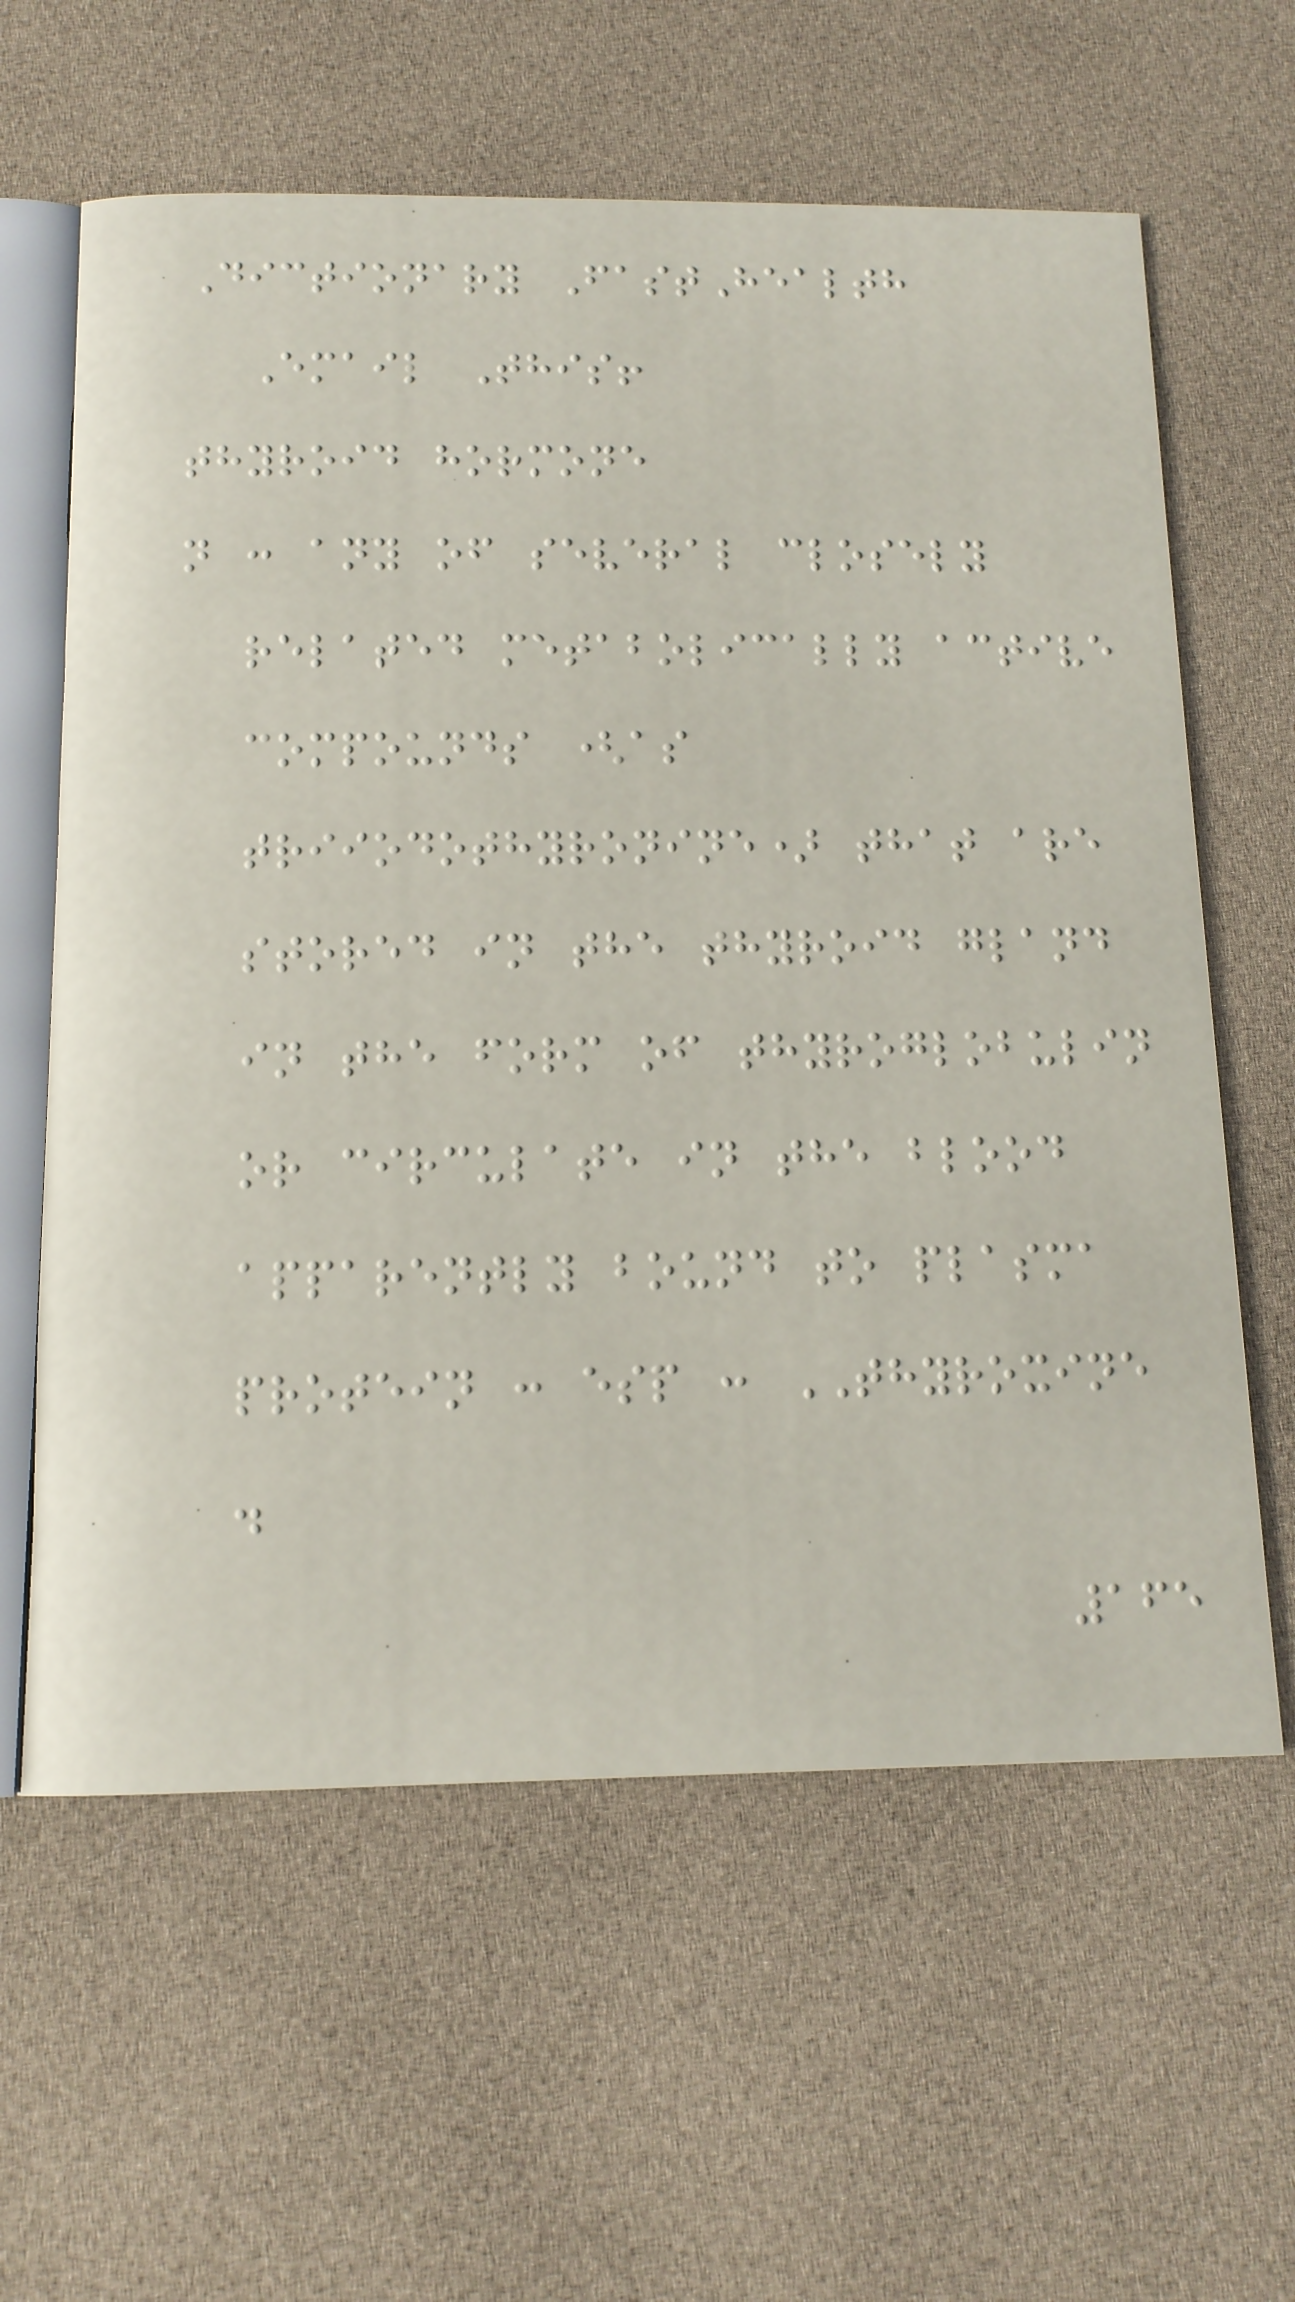Dictionary FastHealth
Email This!
thyroid hormone
n : any of several closely
related metabolically active
compounds (as
triiodothyronine) that are
stored in the thyroid gland
in the form of thyroglobulin
or circulate in the blood
apparently bound to plasma
protein : esp : THYROXINE
.
165
